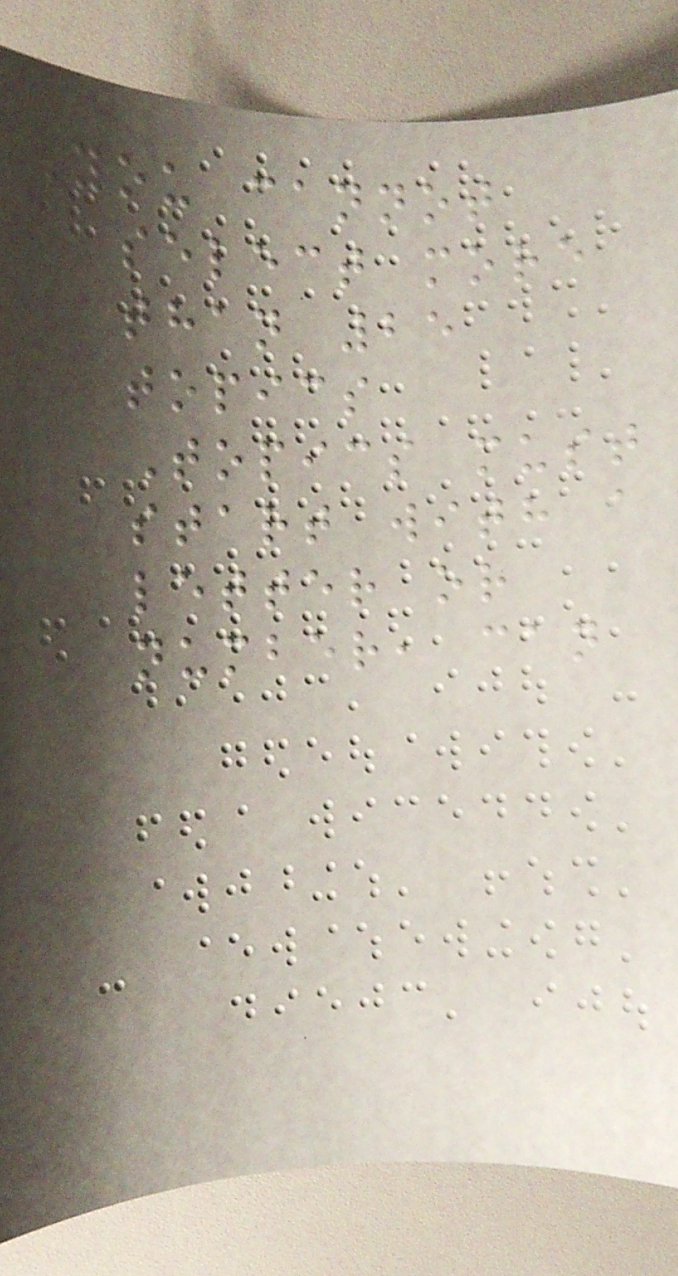You cannot
select more
than 25
topics
Topics must
start with a
letter or
number, can
